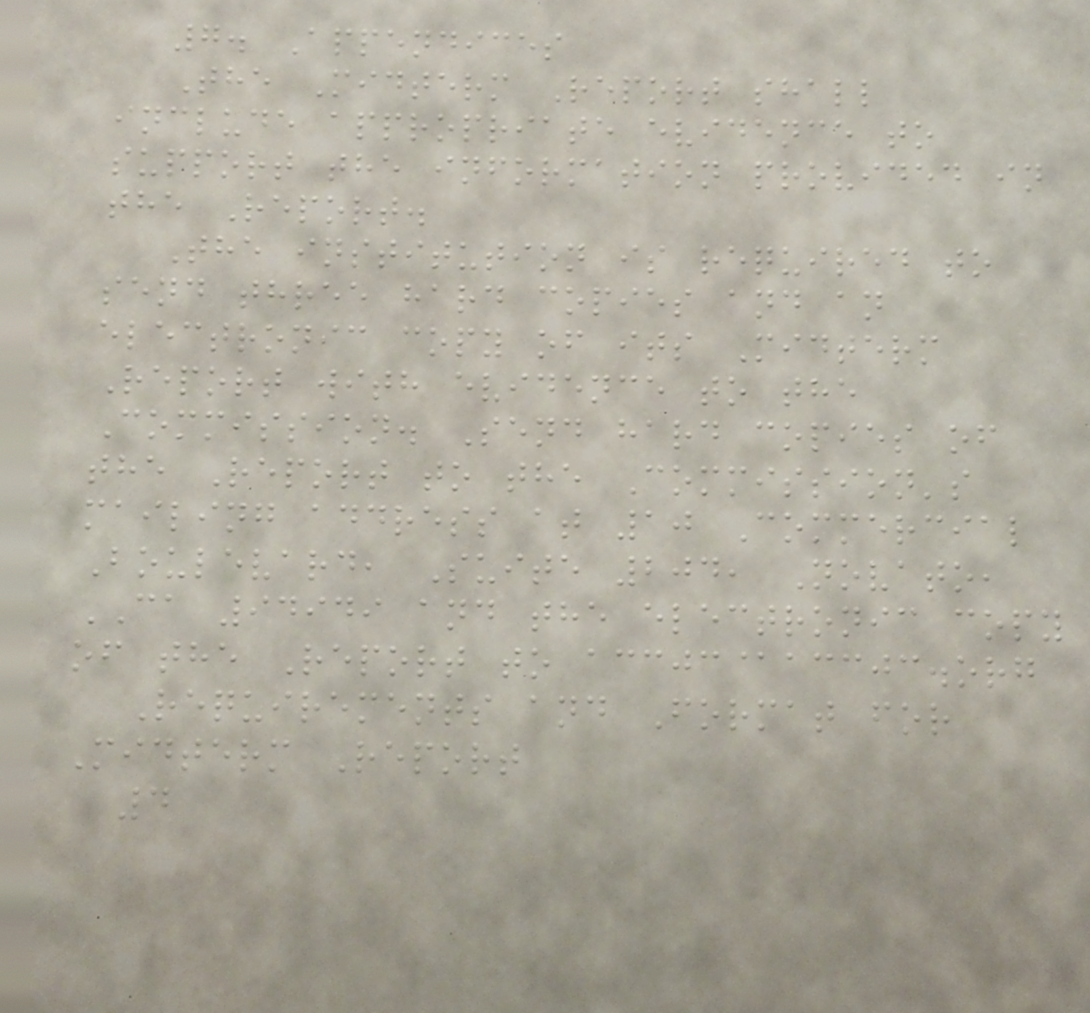7. Appendices
The Midterm Report shall
include appropriate evidence to
support the information provided in
the Report.
The institution is required to
send three hard copies and an
electronic copy of its Midterm
Report with evidence to the
Commission. Send hard copies of
the Report to the Commission's
mailing address at 10 Commercial
Boulevard, Suite 204, Novato,
CA 94949 and the electronic copy
of the Report to accjc@accjc.org
Requirements and Format for
Midterm Report
4
